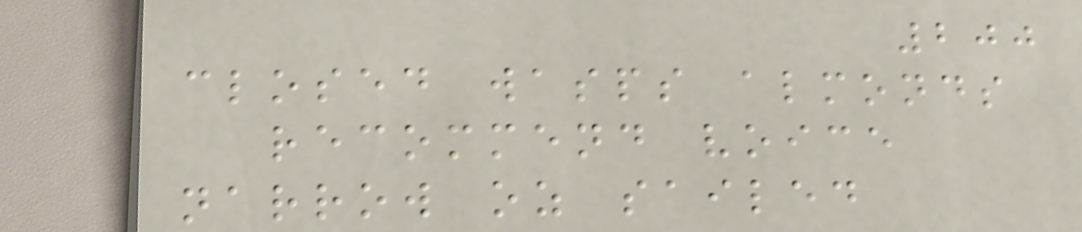200
closed wasps almonds
recommend voice
narrow oz sailed
